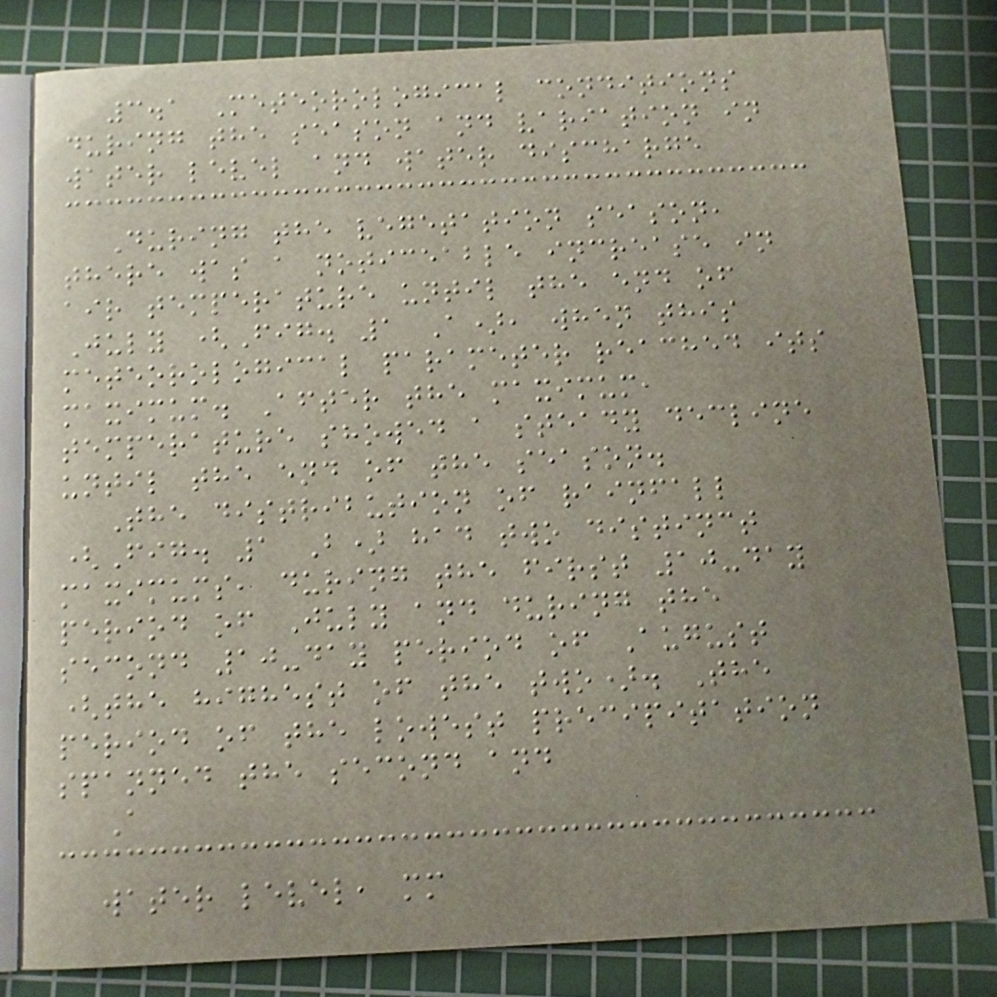3.1 Meteorological conditions
during the season and variation in
water level and water discharge
During the vegetation season,
there was a noticeable increase in
air temperature until the end of
July (Fig. 1 A), when this
meteorological parameter reached its
maximum. After the maximum,
temperature showed a steady decline
until the end of the season.
The distribution of rainfall
(Fig. 1 B) had two distinct
maximums, during the first 10-day
period of July and during the
second 10-day period of August
(the highest of the two). The
period of the lowest precipitation
spanned the second and
A
water level, mm
